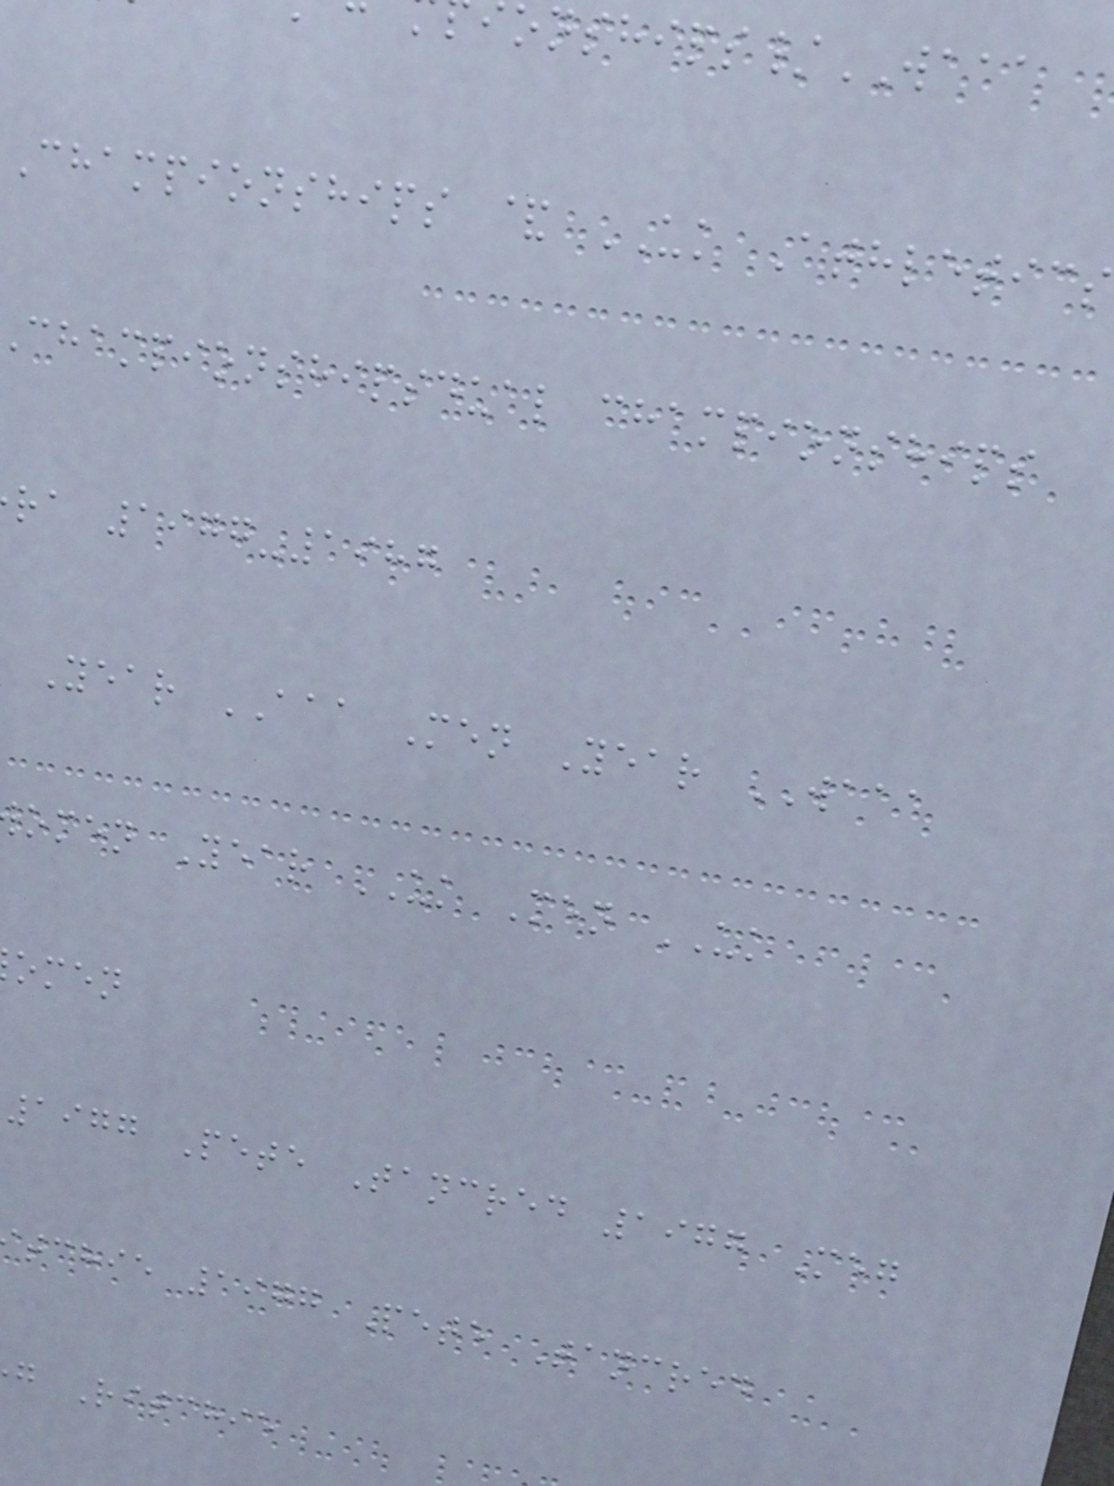onships/WAAA
Championships & UK Athletics
championshipsdual championships
ra 1977-1987
Year AAA Men Year WAAA
omen Year UK Men UK
omen
1977 Pete Tancred 1977 Meg
tchie 1977 Pete Tancred
g Ritchie
